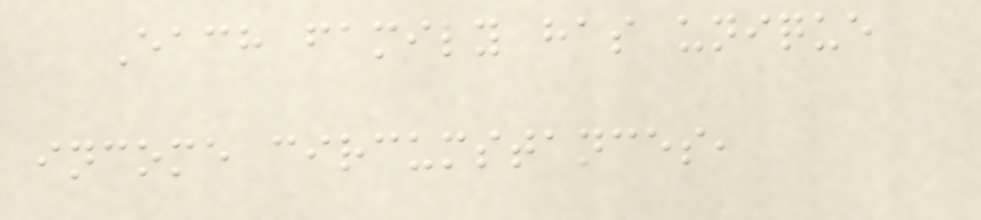Each family has unique
income circumstances,
